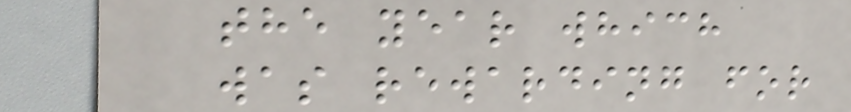the year which
was rewarding for
